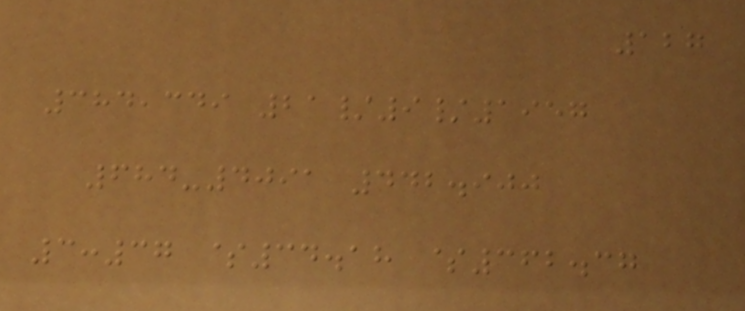127
384,349 21/9/1957
684-4091 442.900
3:37 $34.18 $362.37
